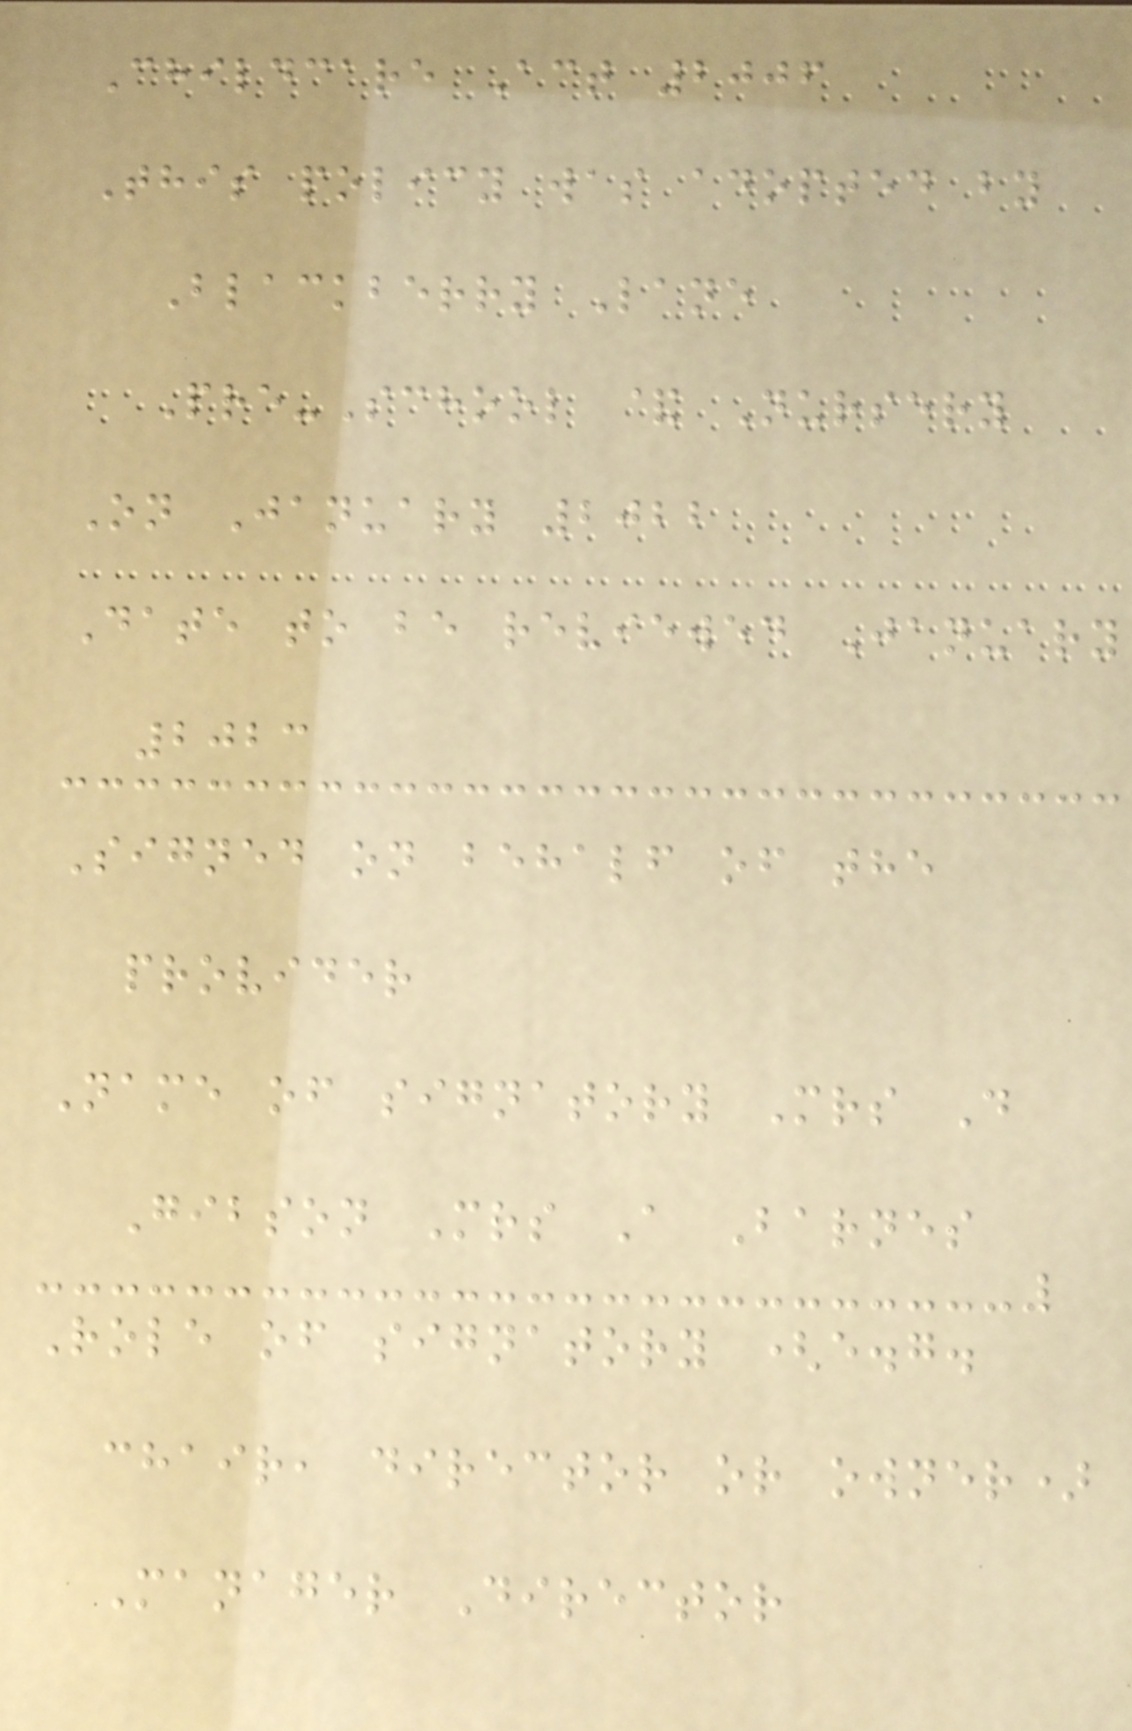Childcare Act 2006
This policy was adopted by
Blackberry Lane
Pre-School & Nursery
On January 2022
Date to be reviewed January
2023
Signed on behalf of the
provider
Name of signatory Mrs D
Gibson Mrs A Barnes
Role of signatory (e.g.
chair, director or owner)
Manager Director
